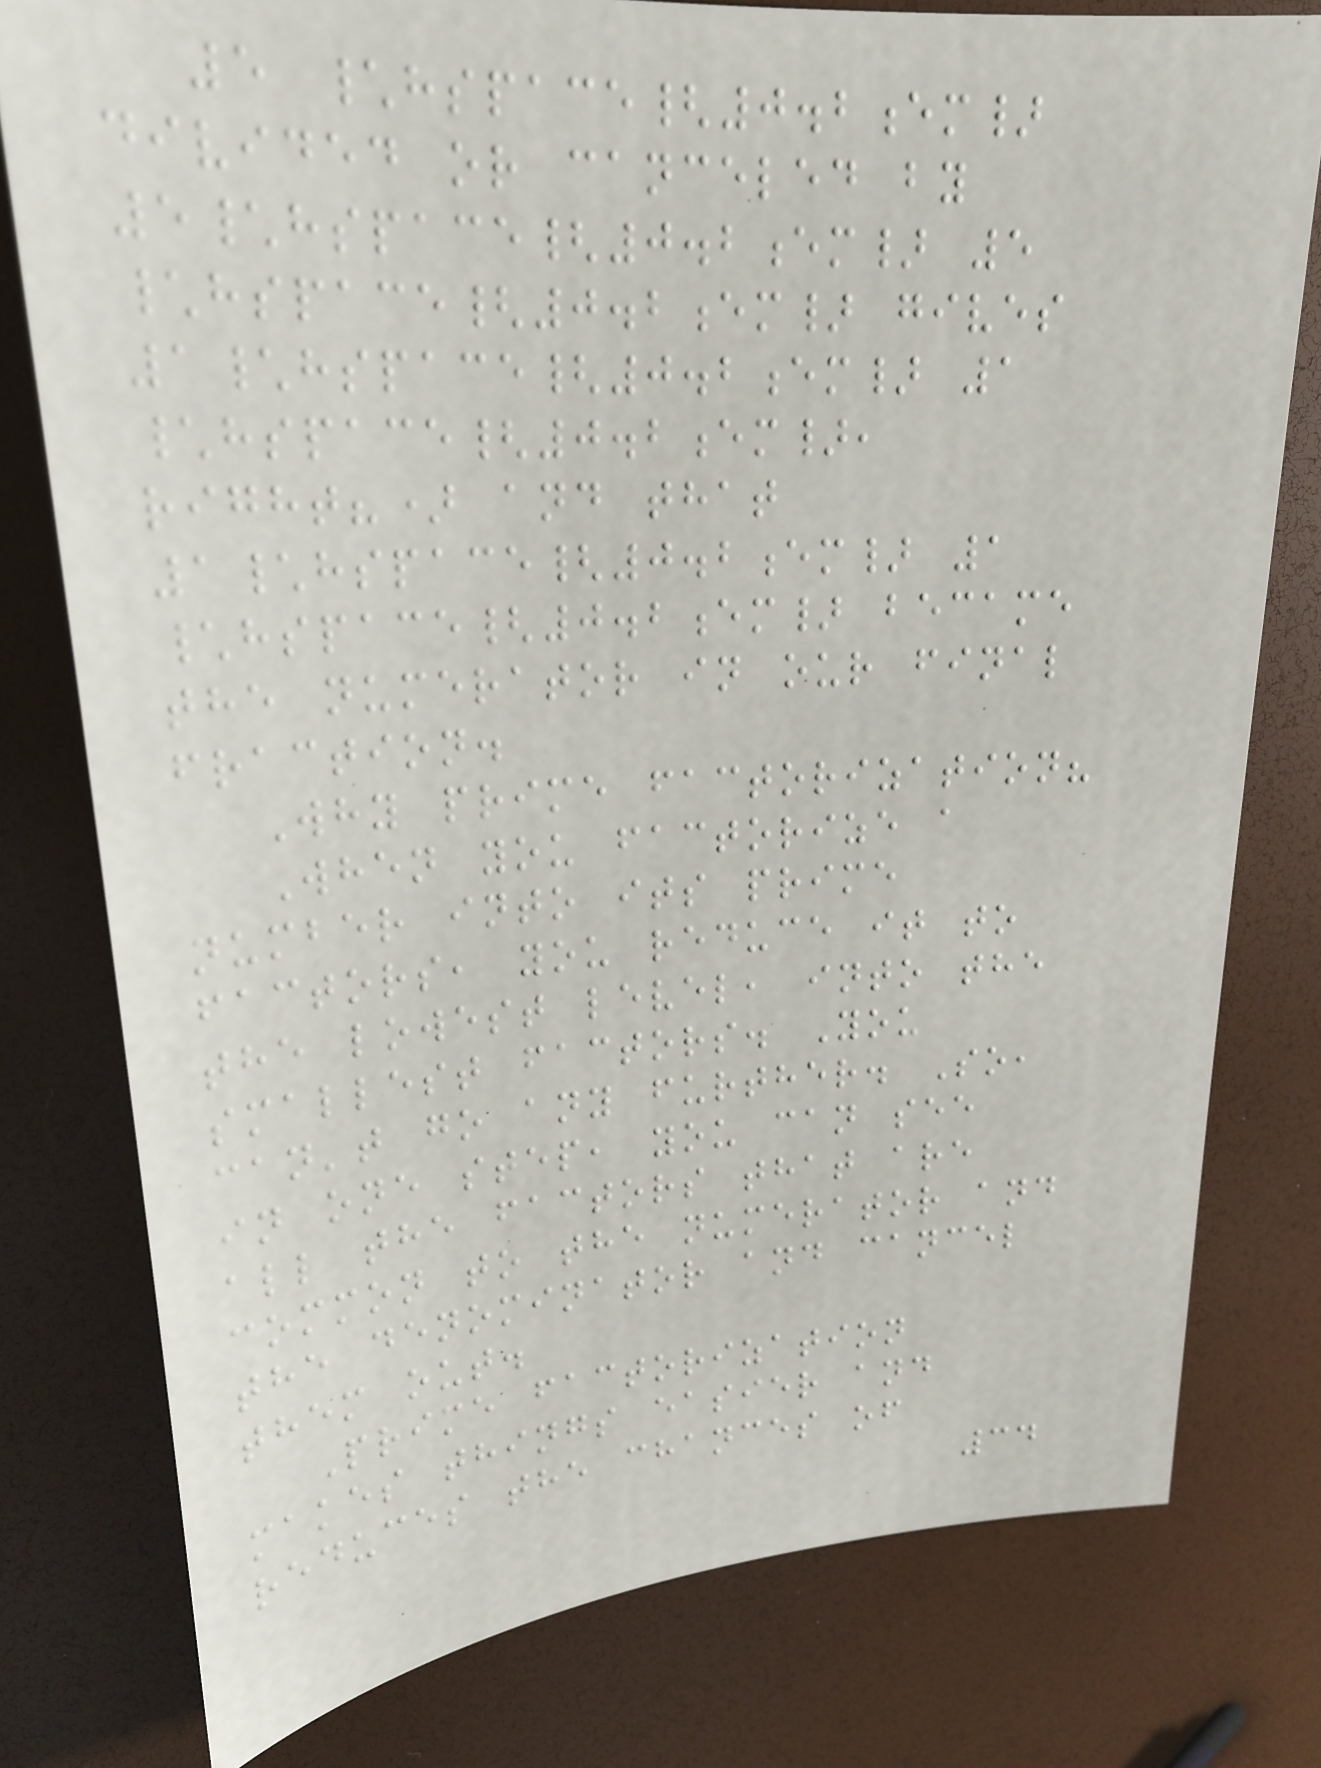5 \hspace{0.2em}
divided or canceled by
5\hspace{0.2em} 5
\hspace{0.2em} gives
1\hspace{0.2em} 1
\hspace{0.2em},
right?) and that
1\hspace{0.2em} 1
\hspace{0.2em} became
the numerator in our final
fraction.
Why prime factorization?
When you factorize a
number into its prime
factors, you reduce it to
the lowest level, into the
smallest factors. You
can't go any further. So,
in one step, you can see
all the factors that are
common to the numerator and
the denominator and cancel
them out.
Prime factorization
makes things easier and
reduces the chances of
34
